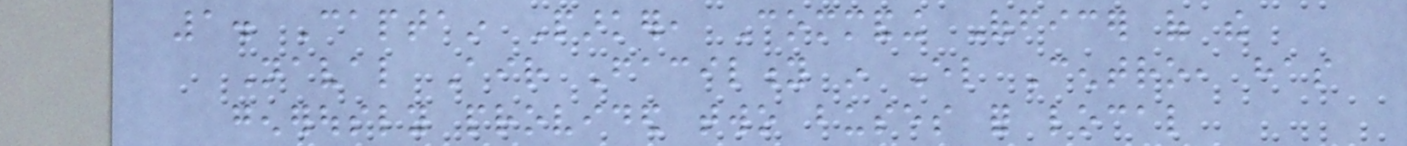1. Captain Parker, Commanding Officer of the
Naval Air Facility in El Centro, has
generously provided two buses for local
